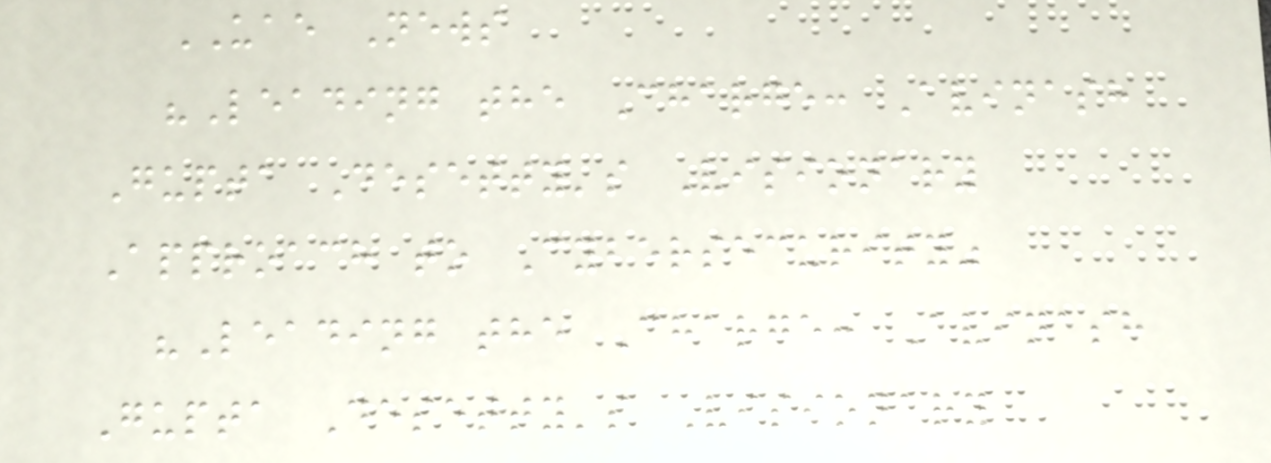UAE News
"Leading the Charge: Avinash
Gupta Desetty's Visionary
Approach to Cybersecurity"
"Leading the Charge: Avinash
Gupta Desetty's Visionary
